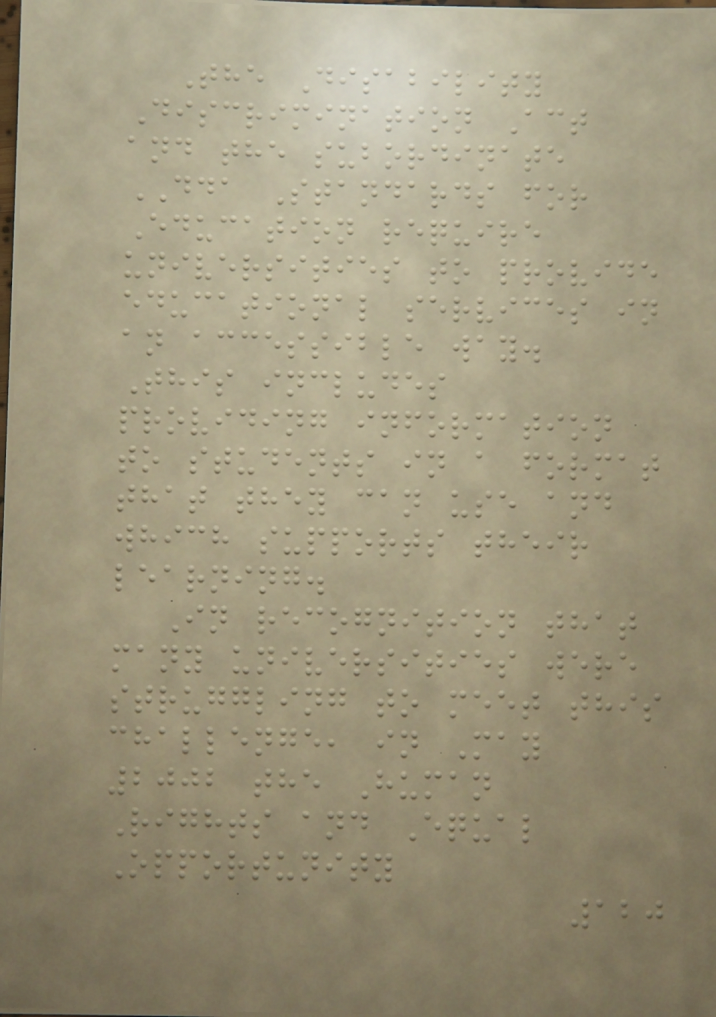The Disability
Discrimination Act
and the subordinate
DDA Standards for
Education require
universities to provide
educational services in
an accessible way.
This includes
providing information
to students in a format
that they can use and
which supports their
learning.
In recognition that
many universities were
struggling to meet this
challenge, in May
2002 the Human
Rights and Equal
Opportunity
120
